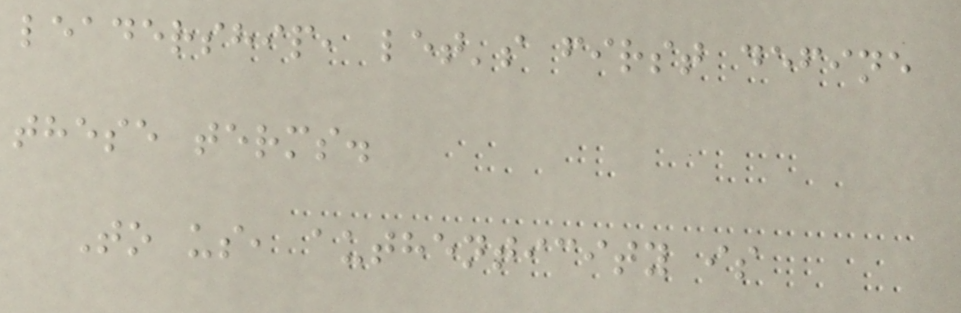leadership, let's first define
these terms.
To us, authenticity is
